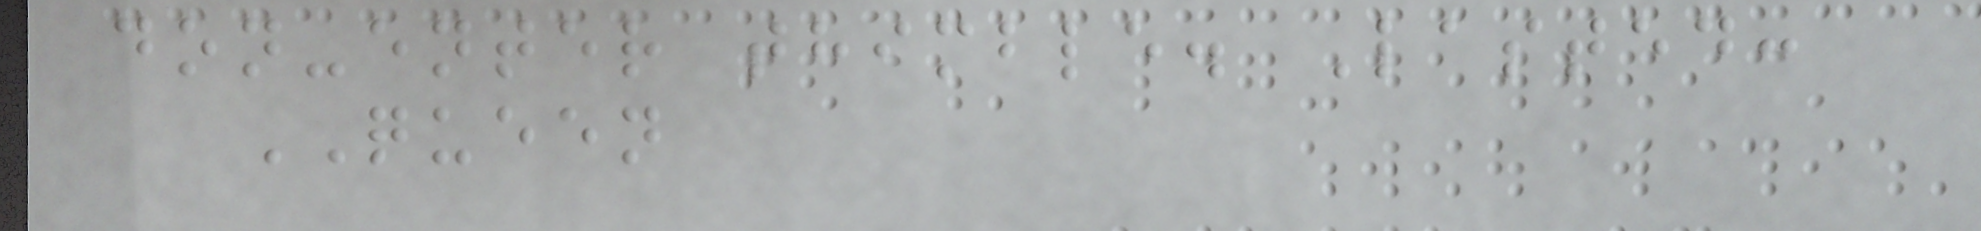don-enter thimble. Lasted:
QUEEN
